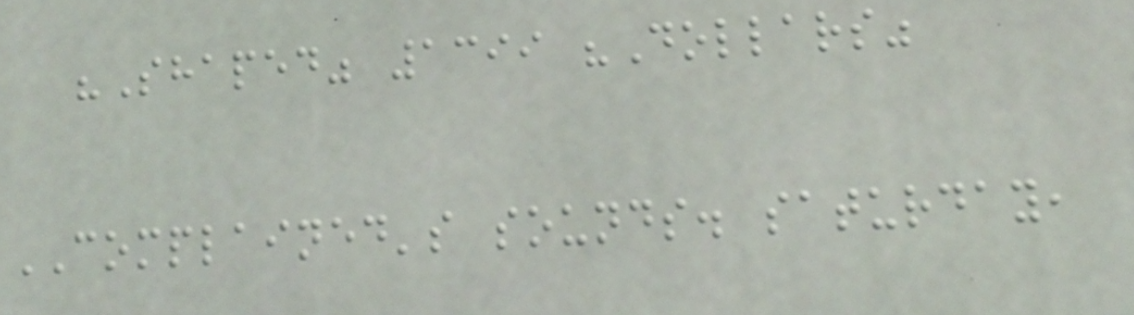"Shaped" 1399 "Dollars"
COMPLAINED's sounds. saturday,
